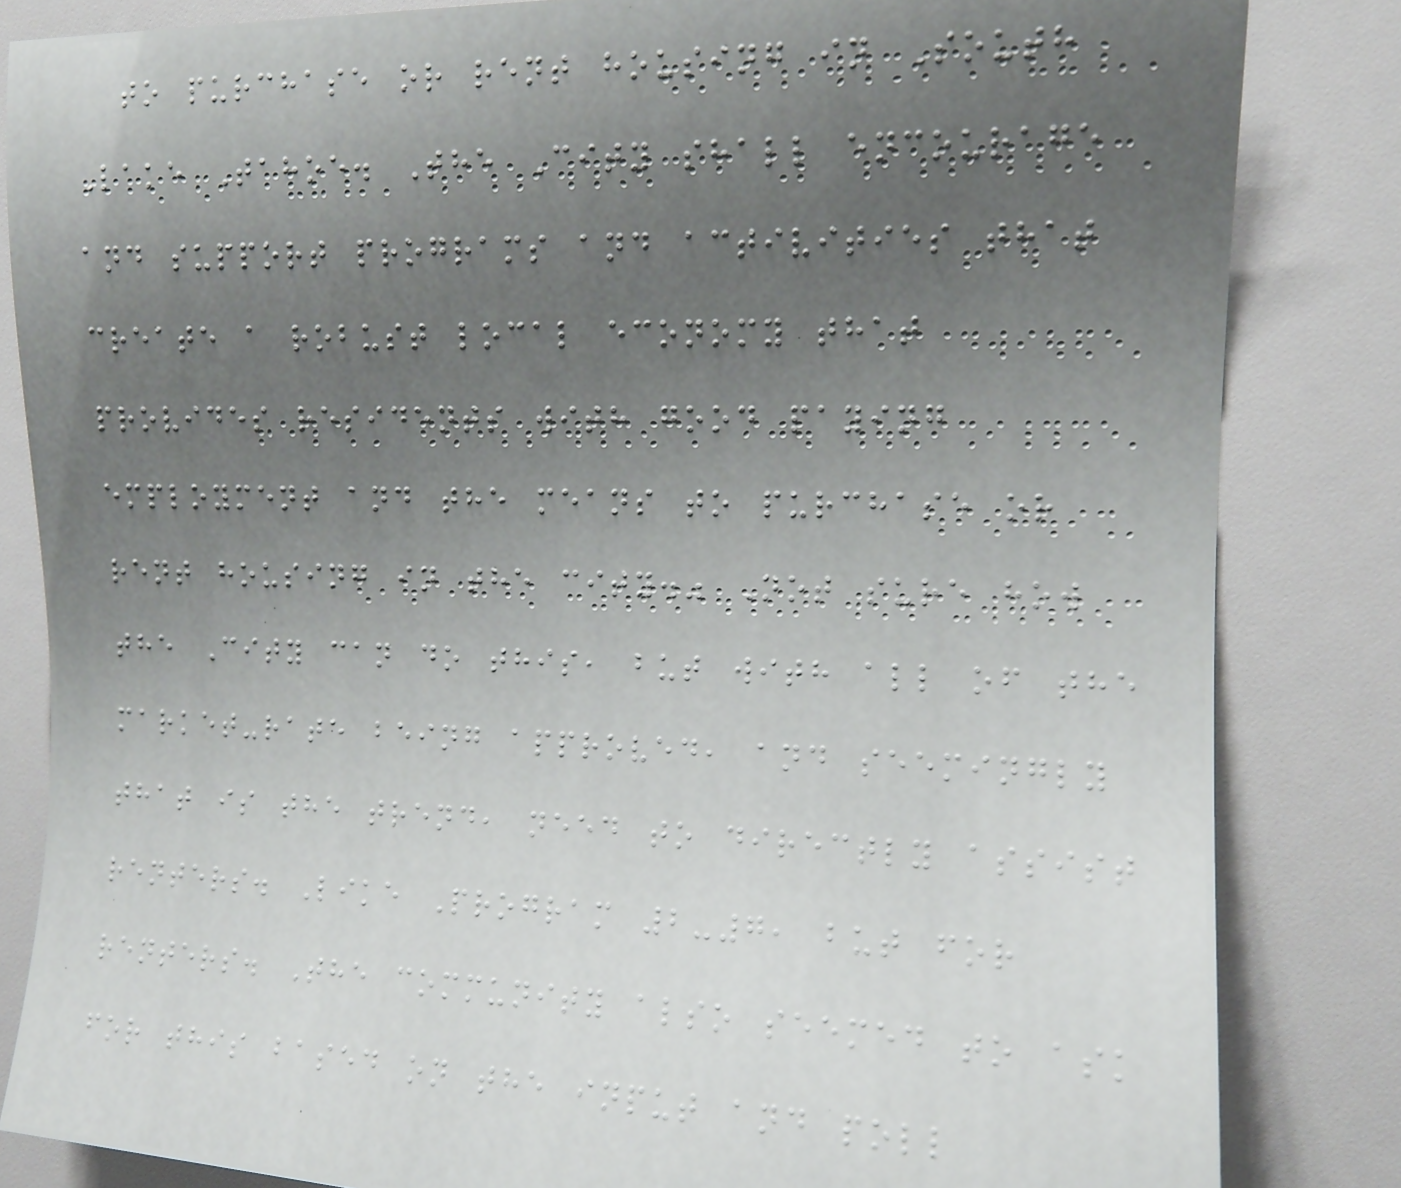to purchase or rent housing in South
Lake Tahoe. The City shall encourage
and support programs and activities that
create a robust local economy that
provides residents with good paying
employment and the means to purchase or
rent housing in the city." Not sure how
the City can do this, but with all of the
market-rate being approved, and seemingly
that is the trend, need to directly assist
renters. Like Program 2-7, but for
renters. The community also seemed to ask
for this based on the input and poll
